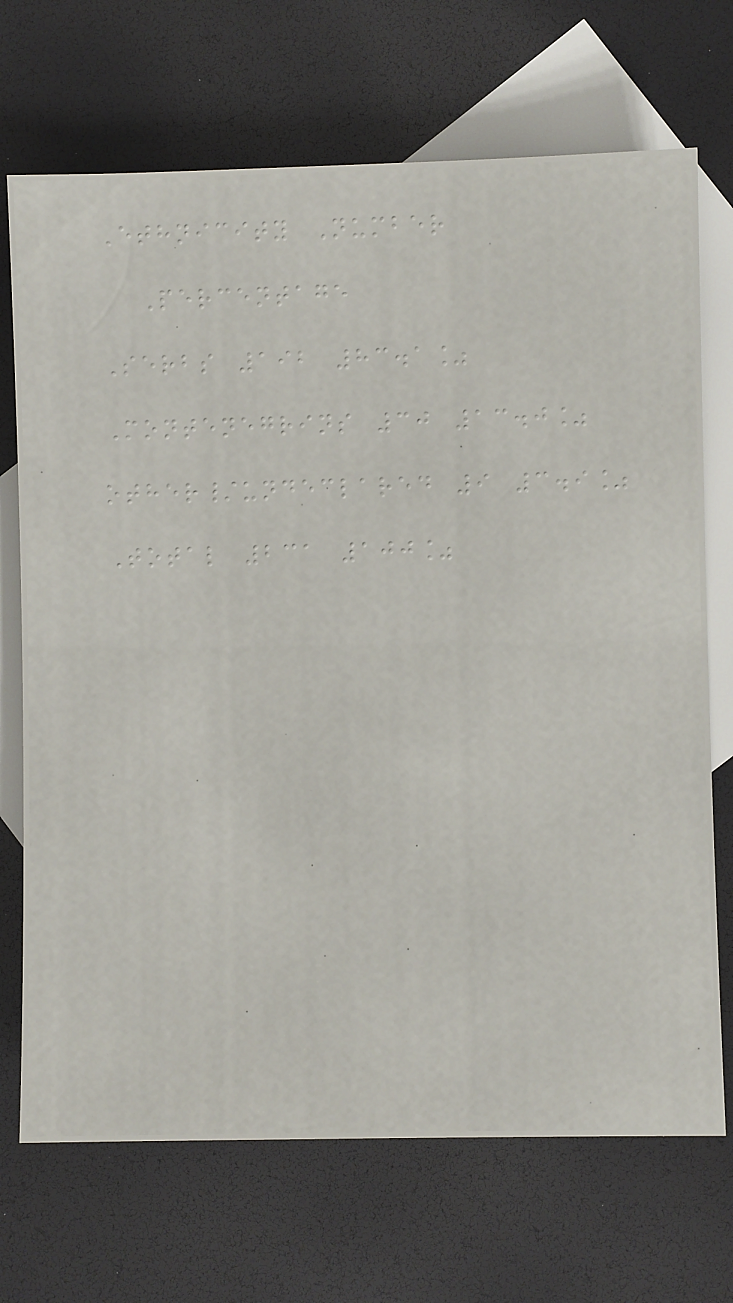Ethnicity Number
Percentage
Serbs 192 83.1%
Montenegrins 30 13.0%
other/undeclared 9 3.9%
Total 231 100%
